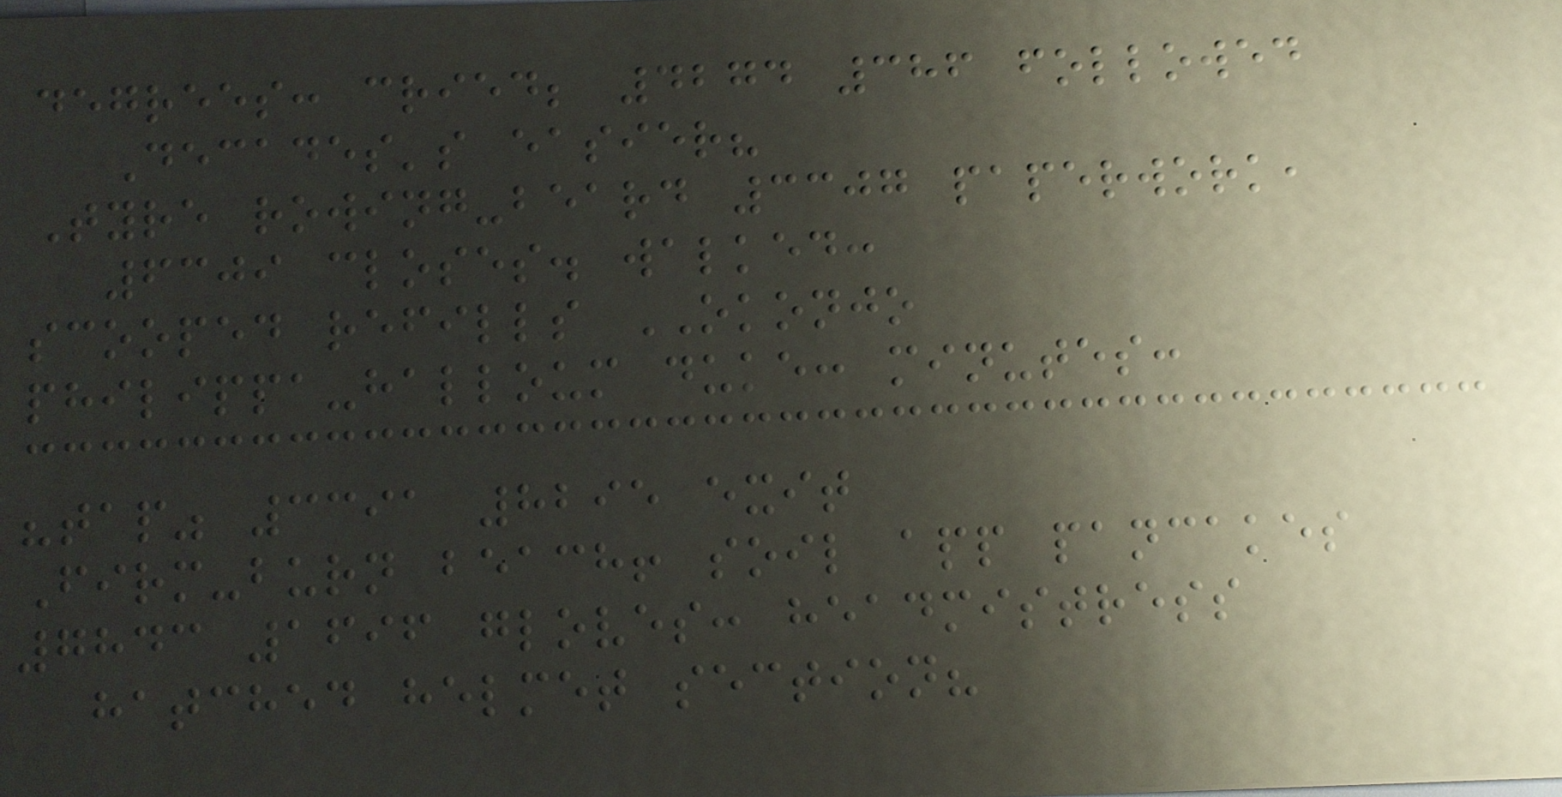degrees: cried; 4274 386 followed
Decades's easier?
Tyre rowing-beard 3307 paperwork,
6309 closes. walked:
scooped refills OKONJO
philippa-halloum duke: minutes:
"tap" 3391 8295 exit
Firm-burn beach! soil app pancakes
7843 1696 gloves: headmistress
hatched helmet section?
